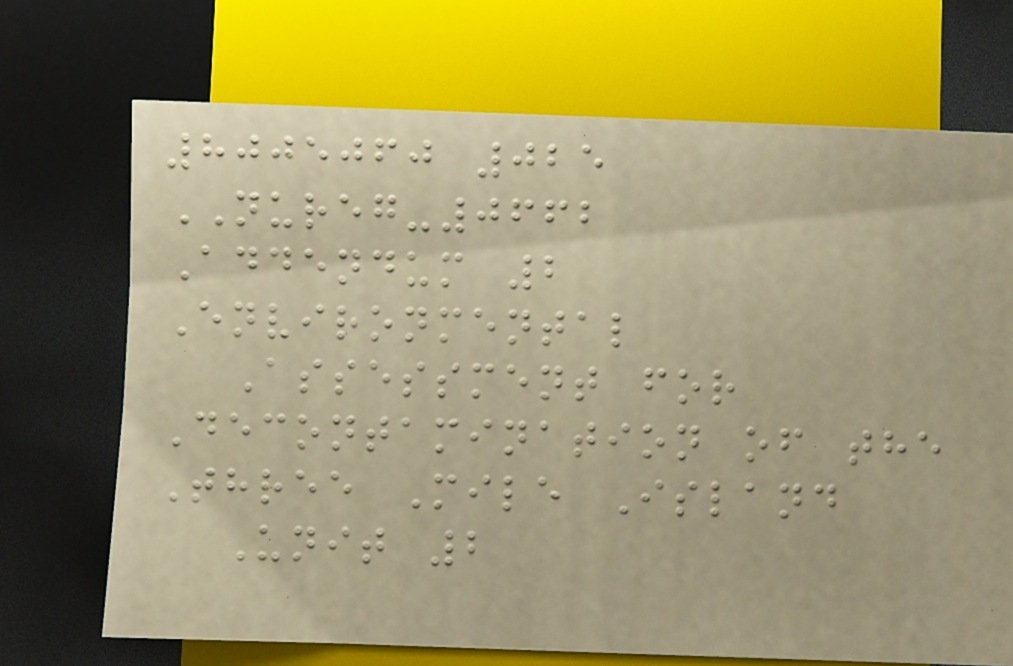8005060 025
NUREG-0662
Addendum 2
Environmental
Assessment for
Decontamination of the
Three Mile Island
Unit 2
